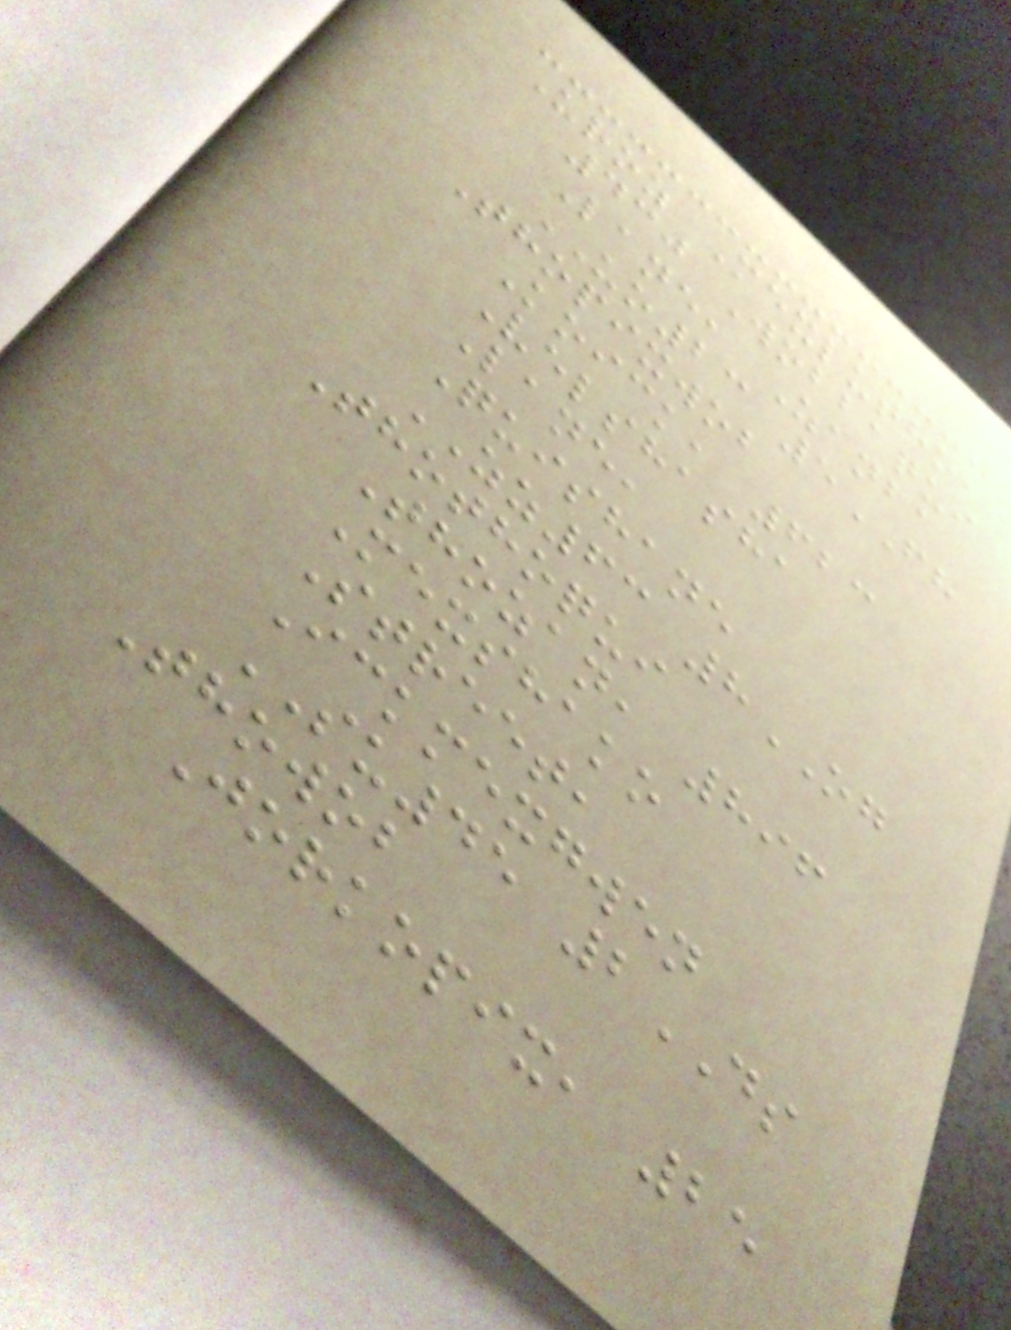Uroz Mexlutho,
430 Wobbaqui
Lane, Zanba
UO23 5FH
Thopixwob
Koick, 623
Velshasha
Lane,
Quishane
ZZ63 8OG
Thothoqui
Thozan, 896
Mexshako
Street,
Ickmexgwen
SU45 2DS
Thowob
Jorkopix, 25
